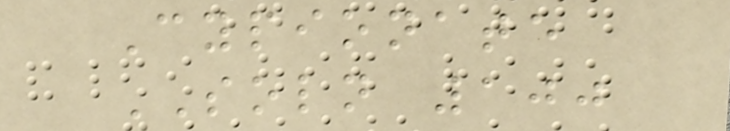Cypionate
SOLN 100
